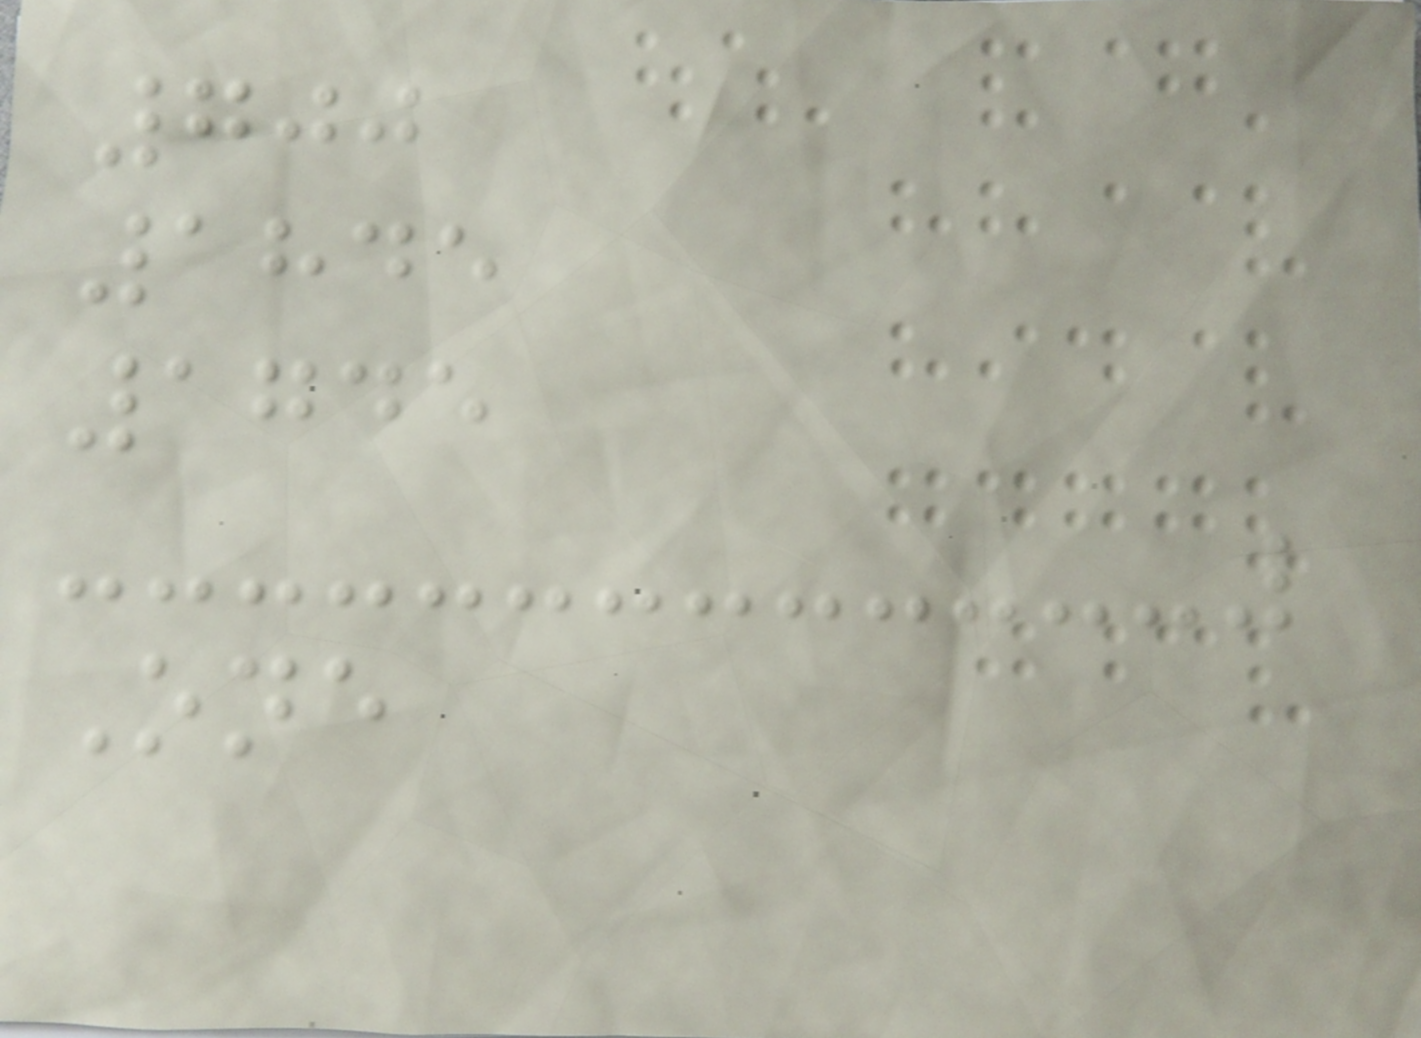700
1845
1745
One
